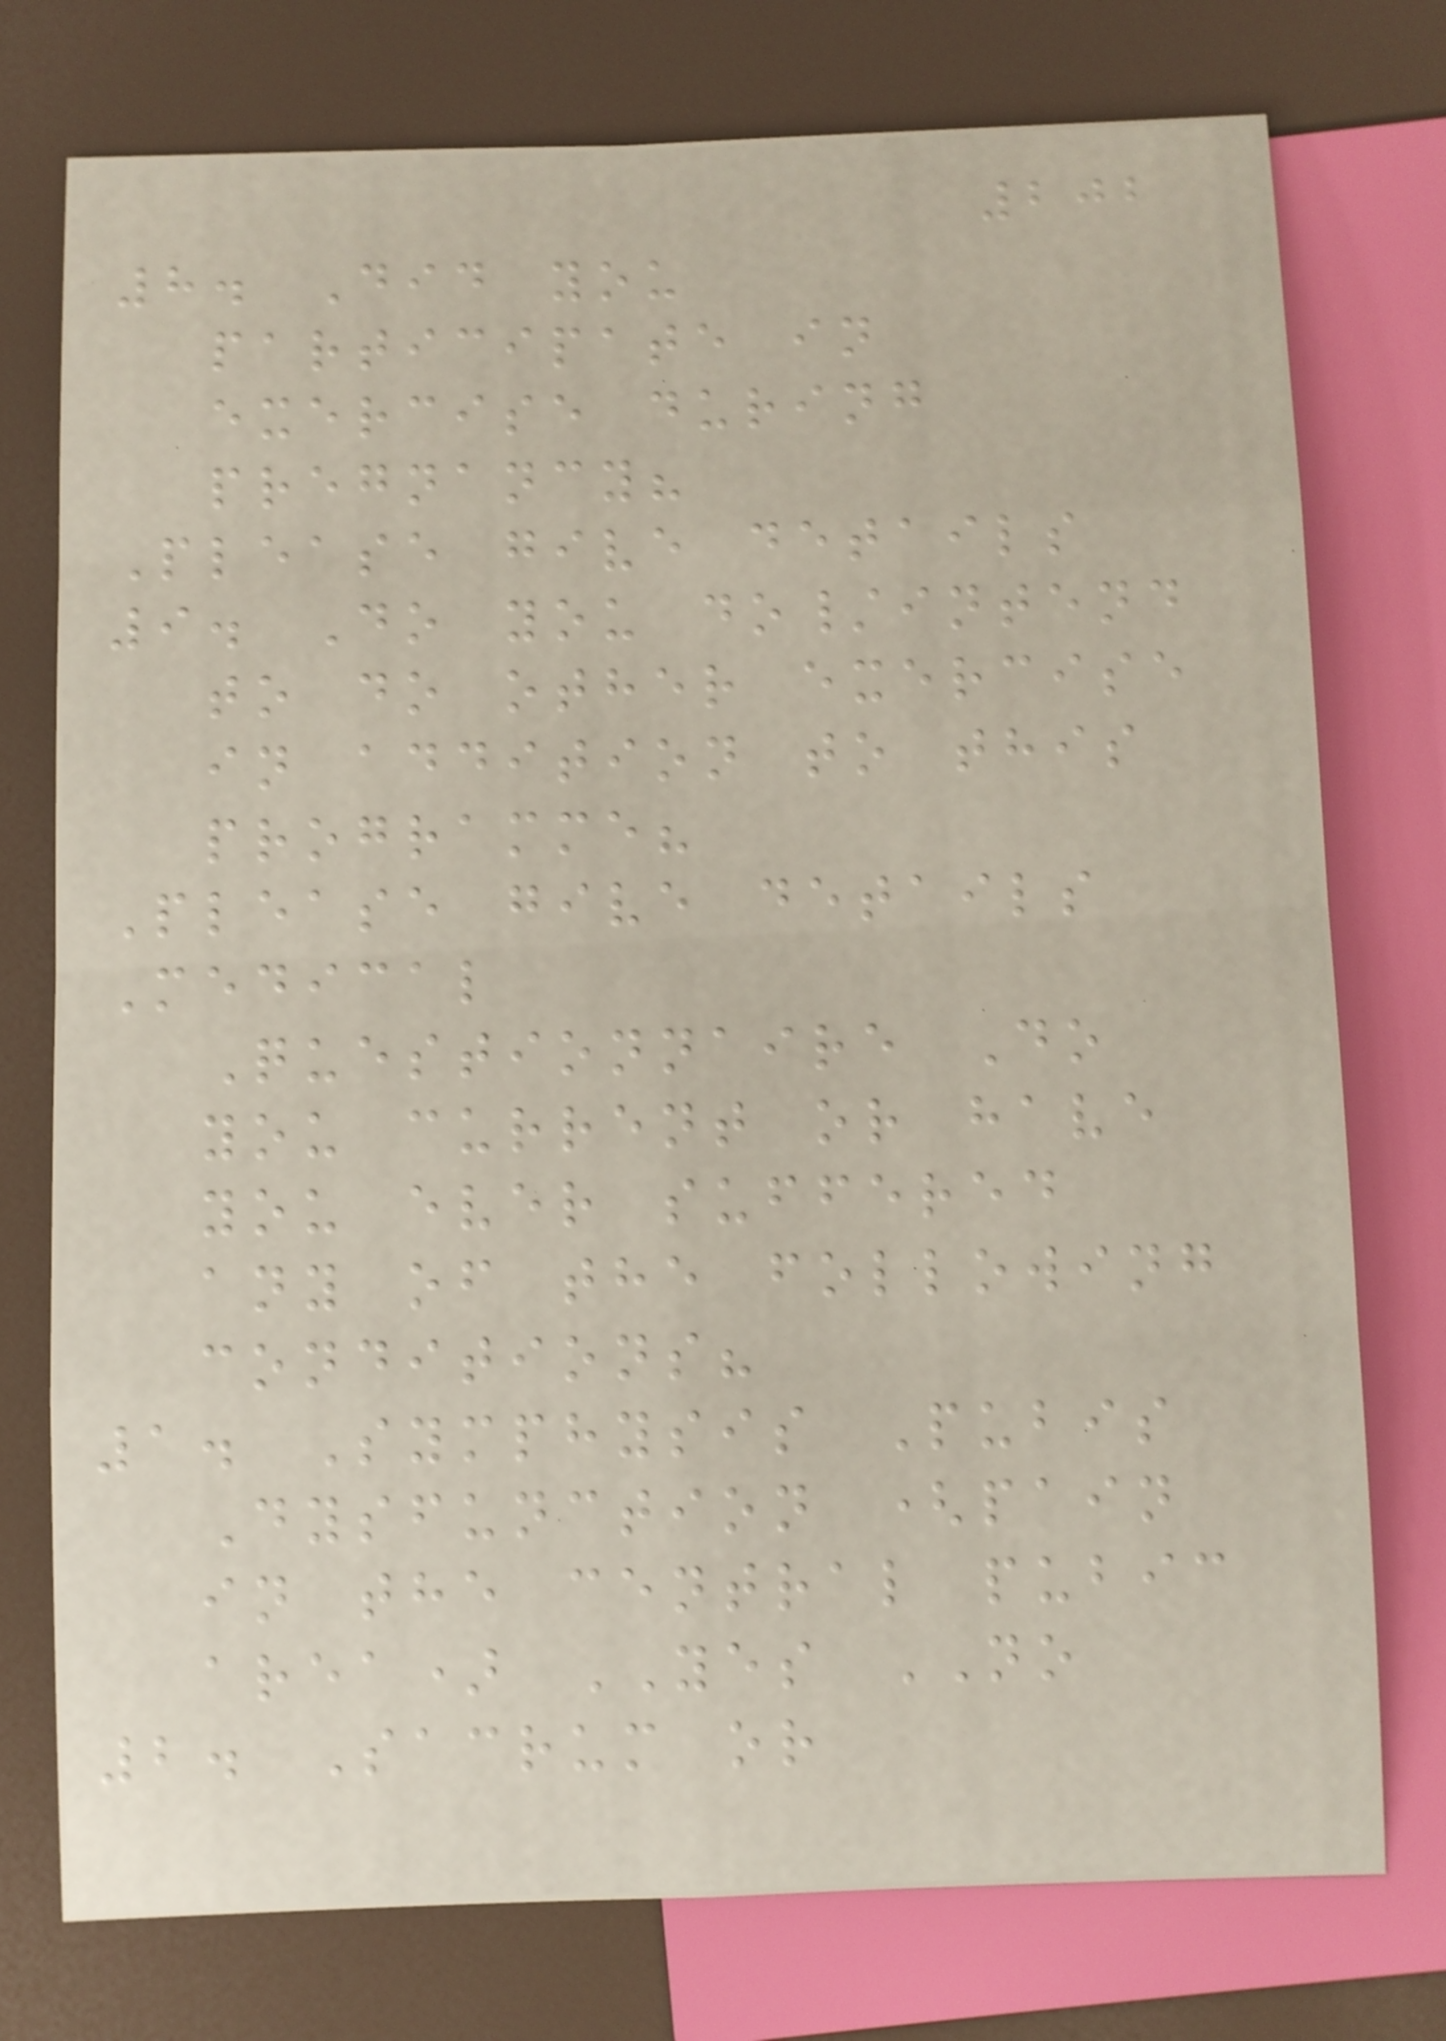202
8. Did you
participate in
exercise during
pregnancy?
Please give details
9. Do you do/intend
to do other exercise
in addition to this
programme?
Please give details
Medical
Questionnaire Do
you current or have
you ever suffered
any of the following
conditions?
1. Symphysis Pubis
Dysfunction (pain
in the central pubic
area) YES NO
2. Sacrum or
